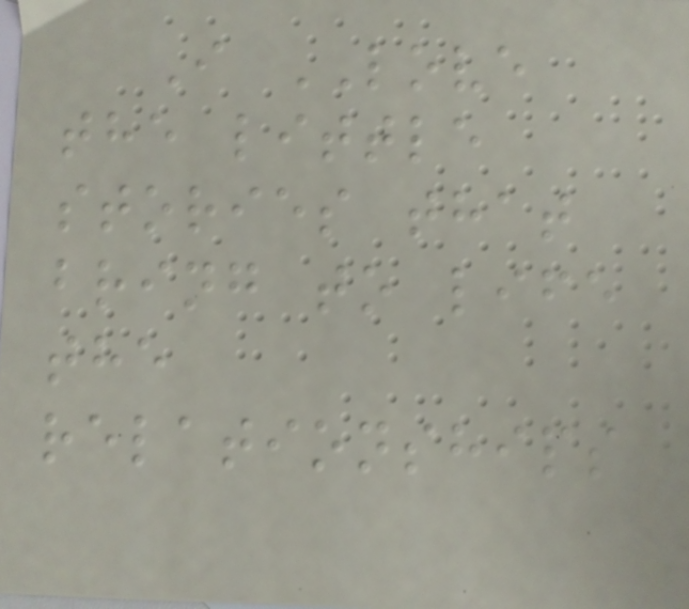I LOVE
the little
stories that
bring to life
the
relationships
